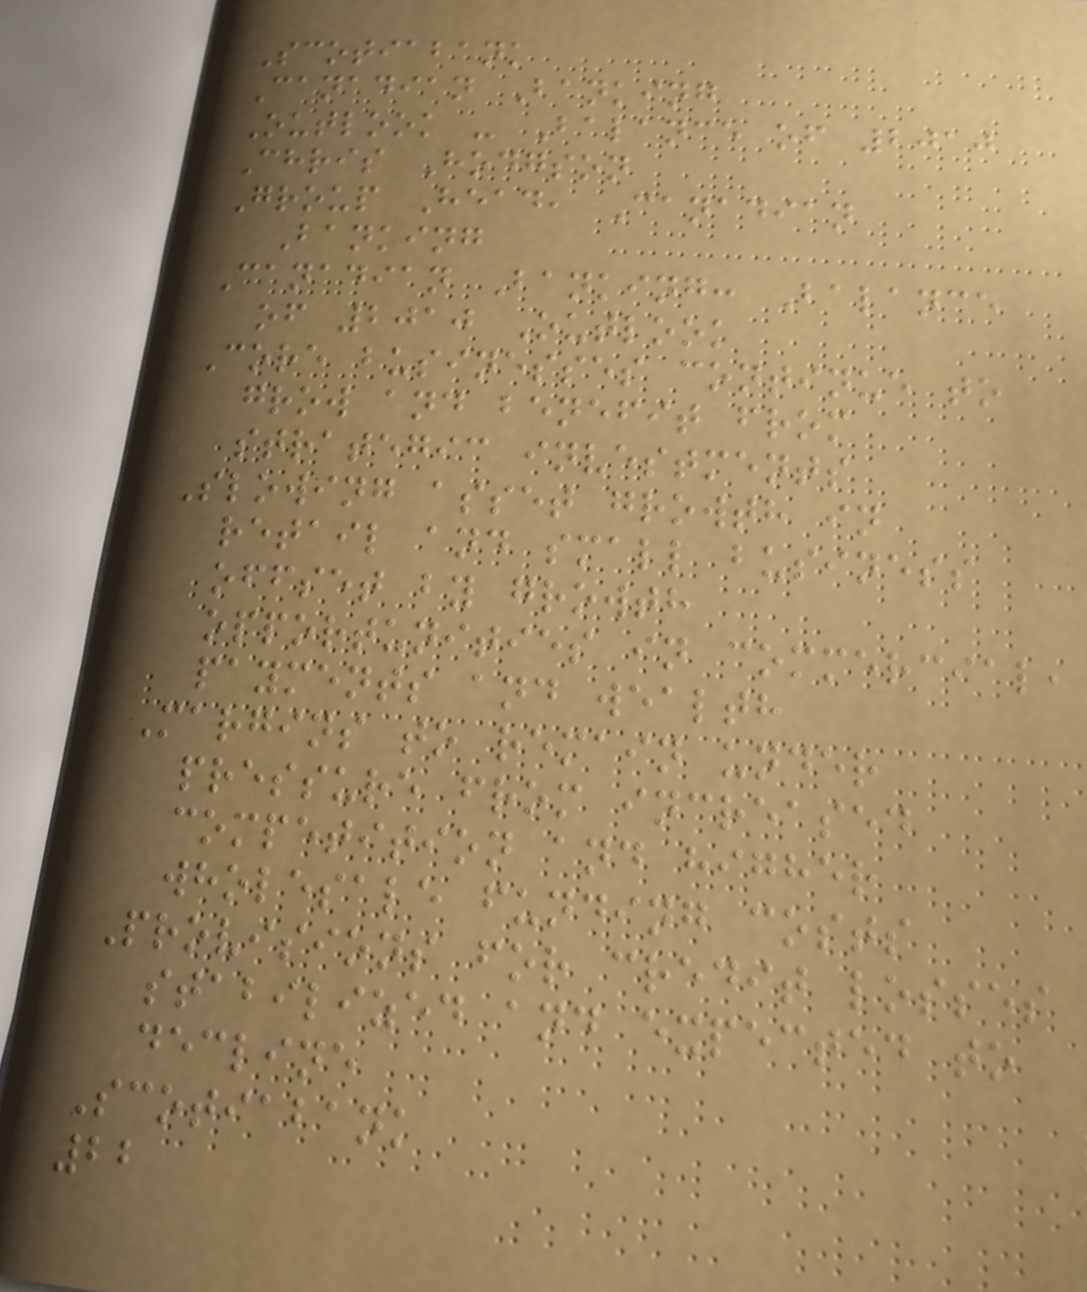Scotiabank
Canadian Banking
Outlook - Balance of 2010
Chris Hodgson
Group Head, Canadian
Banking
Canadian Banking: Balance
of 2010 Outlook
Core businesses continue to
grow and benefit from
strategic investments
Slowing asset growth in
retail and small business
offset by growth
opportunities in commercial,
payments and wealth
Margins to remain under
pressure from increased
competition and higher
wholesale funding costs
Provisions for credit losses
stabilized and expected to
decline
Scotiabank
22
